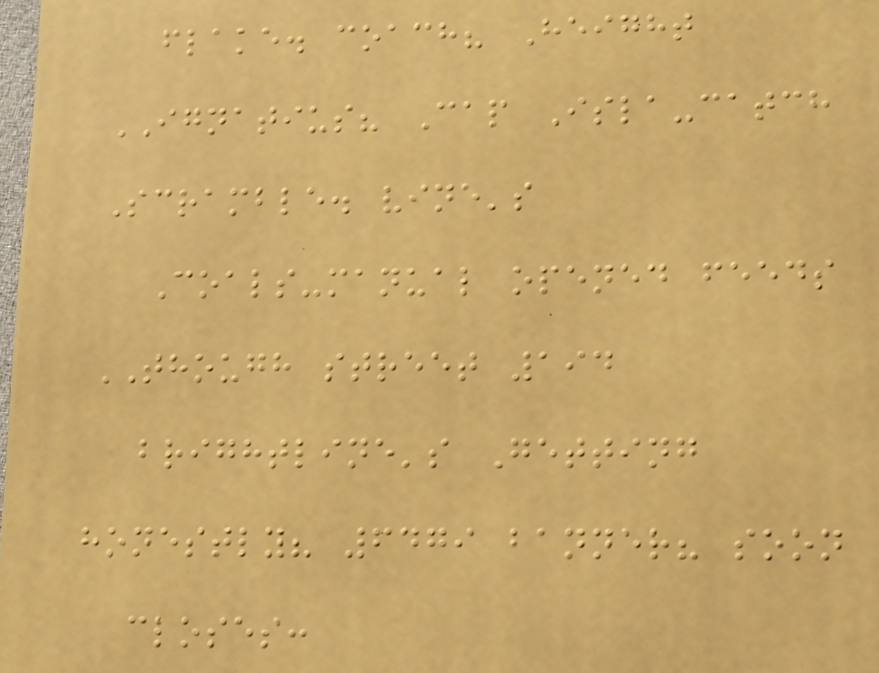flake. coach? Height
IGNATIUS? Cap Isla-catch
Scramble. vine's
Coals-manual opened feeds
THOUGH street 194
brightline's Getting
honestly? 6479 banner? soon
closes:
